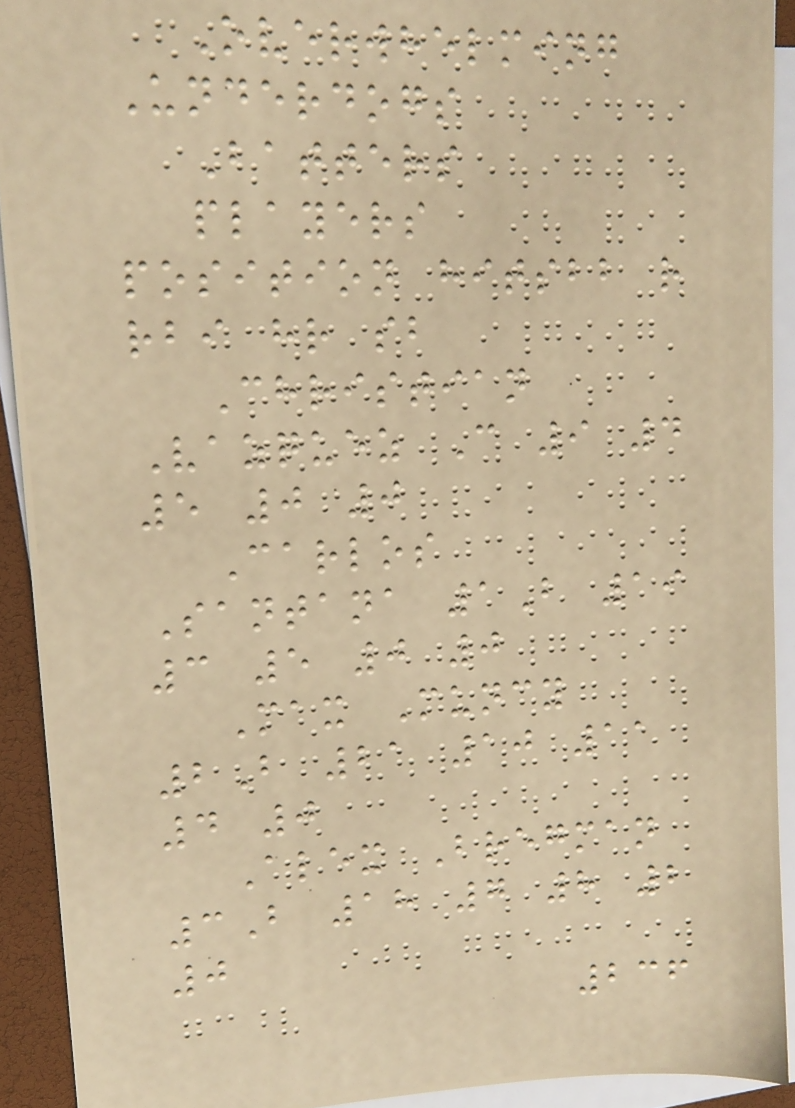Overwhelming
Underdogs
Batters
players
position hitsbb r
rbi hr sb
Christian
Vazquez C 9 4
5 0 0
Carlos
Santana 1B 19
3 5 0 0
Max Muncy
2B 21 10 11
4 0
Alex Bregman
3B 18 7 8 2
0
236
